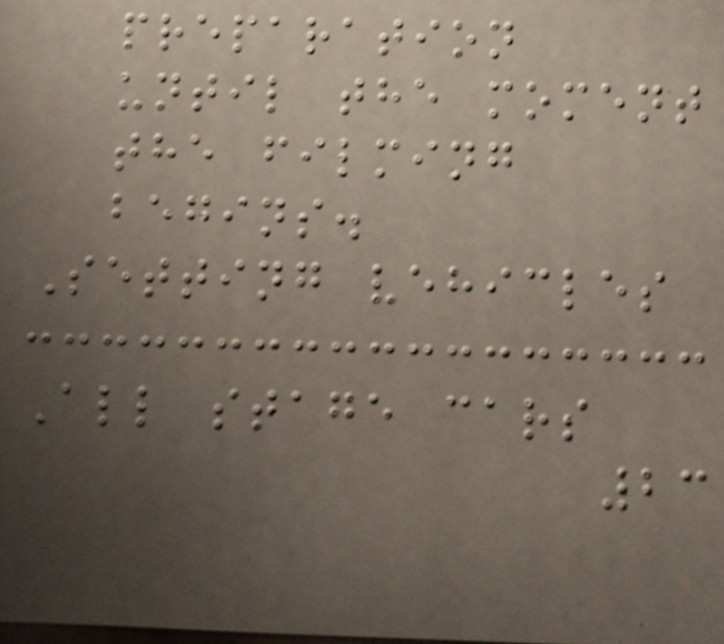preparation
until the moment
the filming
begins.
Setting vehicles
All stage cars
23
